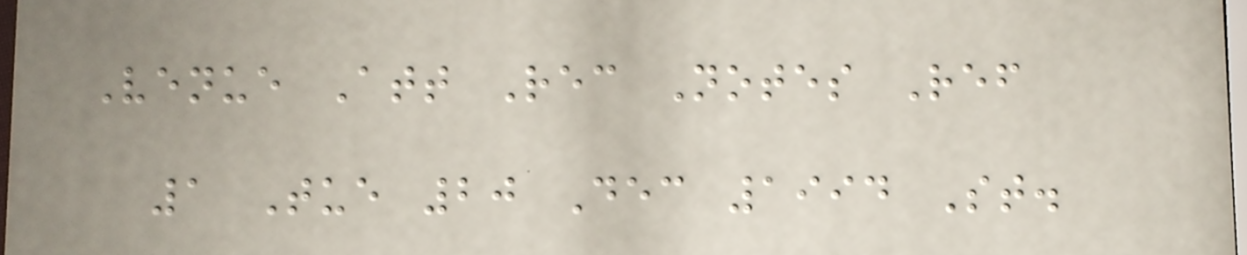Venue Att Rec Notes Ref
1 Tue 20 Dec 1994 St.
